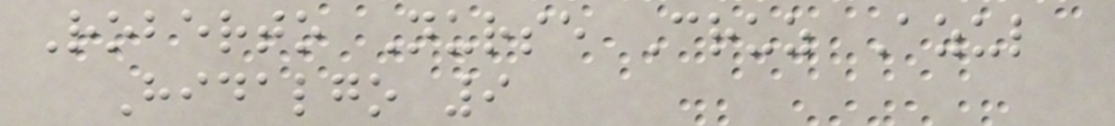Roberto Nurse Cruz Azul
Hidalgo 9
